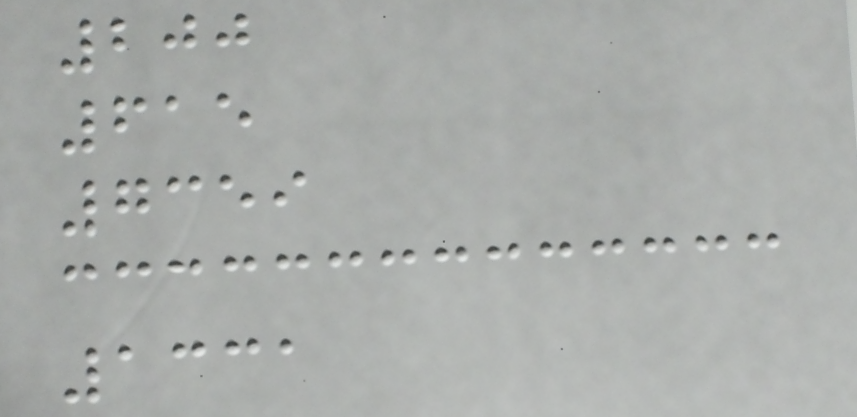200
615
7359
1331
